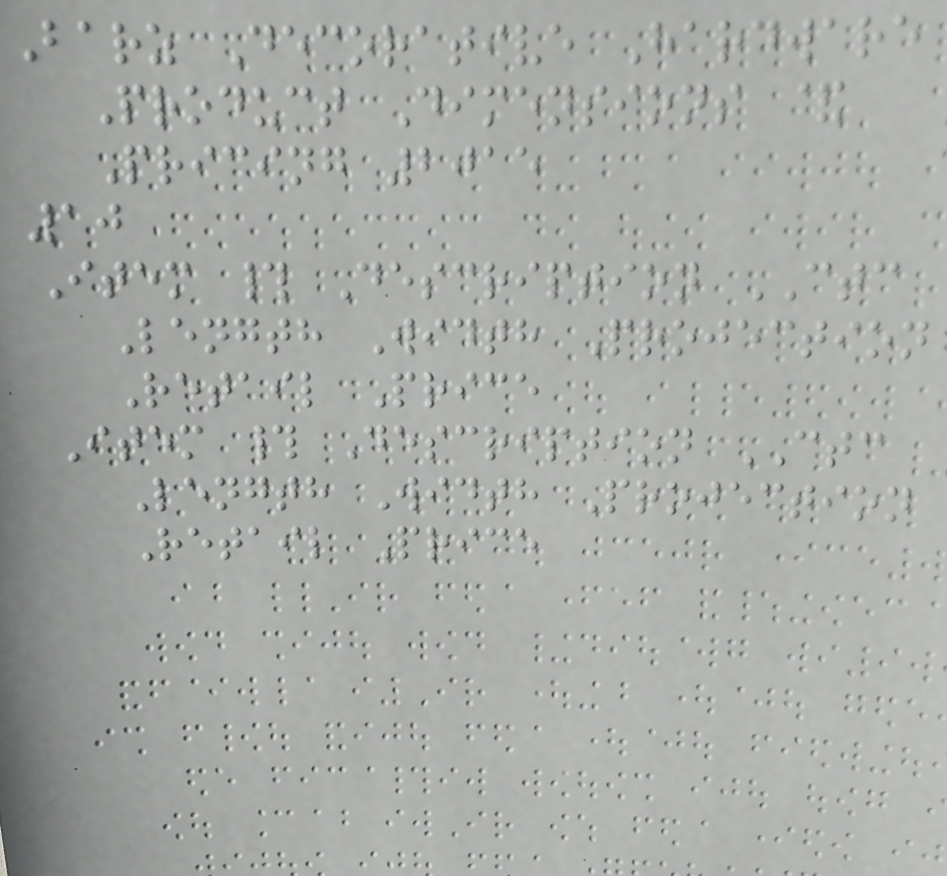Barz Decorative Hardware
Product Dimensions &
Pricing 2015
10
Item # Description CTC
Length Width Projection
Retail Price
Item # Description CTC
Length Width Projection
Retail Price
